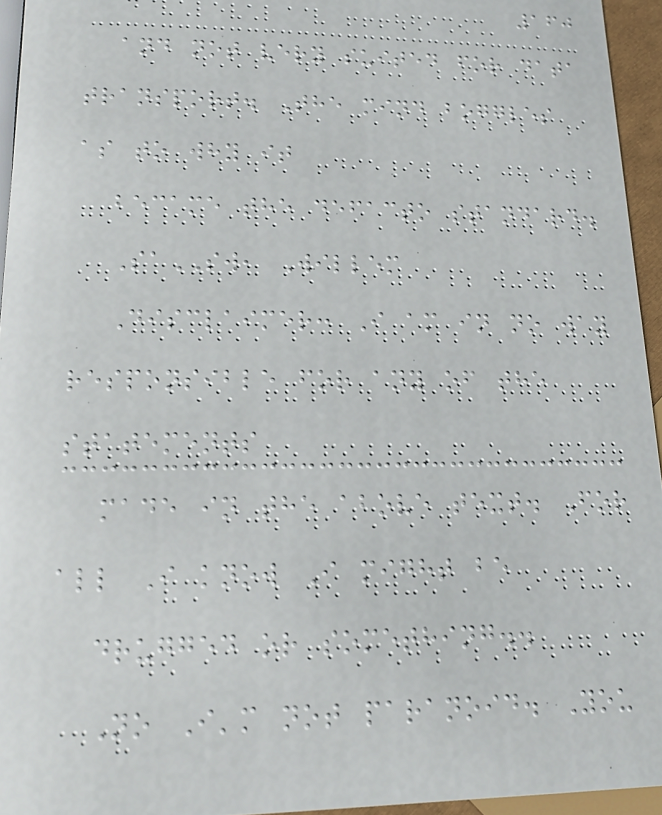160
and not very suited for data
transport. The mind boggles
as to why it
became the defacto standard.
SaSW, Willem
Disclaimer: I am in no way
responsible for any of the
statements
made in the above text. For
all I know I might be
drugged or something..
No I'm not paranoid. You
